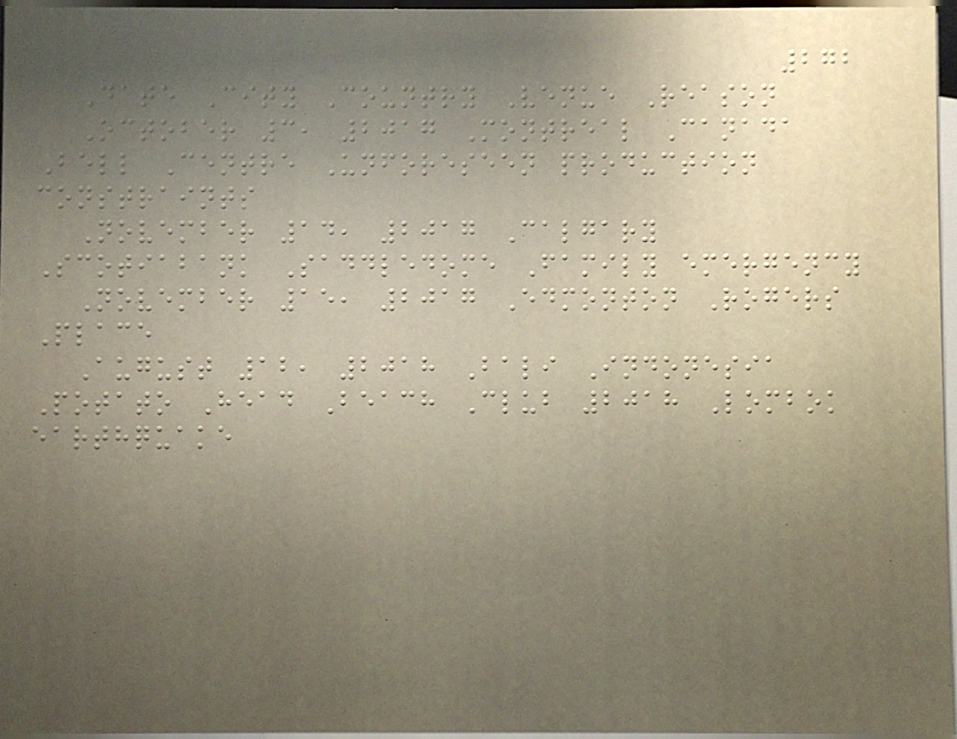272
Date City Country Venue Reason
October 3, 2017 Montreal Canada
Bell Centre Unforeseen production
constraints
November 14, 2017 Calgary
Scotiabank Saddledome Family emergency
November 15, 2017 Edmonton Rogers
Place
August 12, 2018 Bali Indonesia
Potato Head Beach Club 2018 Lombok
earthquake
